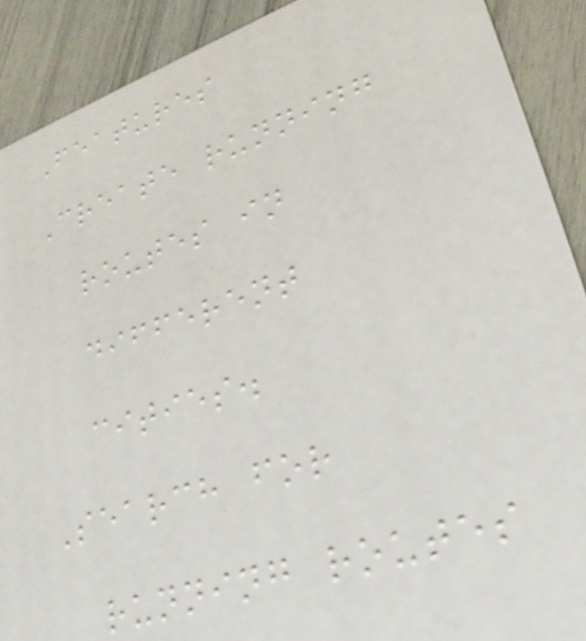Features
Create running
routes in
different
cities.
Search for
running routes
